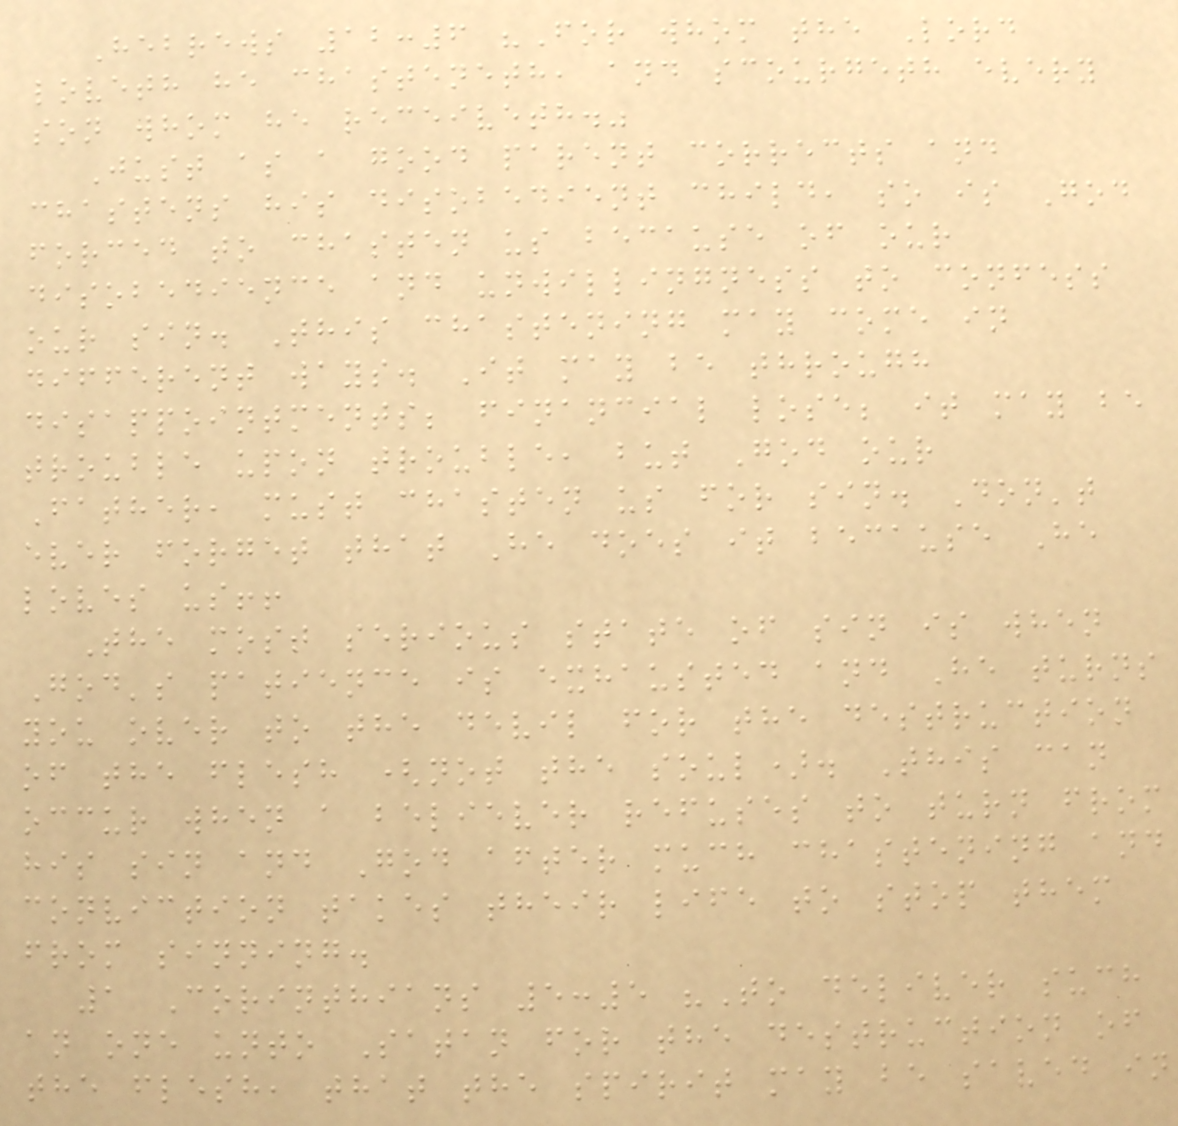Hebrews 12:6 "For whom the Lord
loveth he chasteneth, and scourgeth every
son whom he receiveth."
Just as a good parent corrects and
chastens his disobedient child, so is God
forced to chasten us because of our
disobedience and unwillingness to confess
our sin. This chastening may come in
different ways. It may be through
disappointments; financial lose; it may be
trouble upon trouble, but God our
Father, must chasten us for sin. Don't
ever forget that He does it because He
loves us!!
The most serious state of sin is when
God's patience is exhausted and He turns
you over to the devil for the destruction
of the flesh (not the soul). This can
occur when a believer refuses to turn from
his sin and God after much chastening and
conviction takes their life to stop them
from sinning.
1 Corinthians 5:5 "To deliver such
an one unto Satan for the destruction of
the flesh, that the spirit may be saved in
